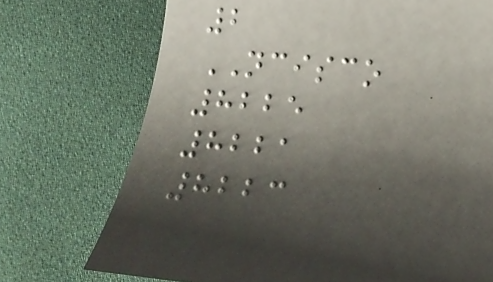2
NCISCO
8225
8221
8223
